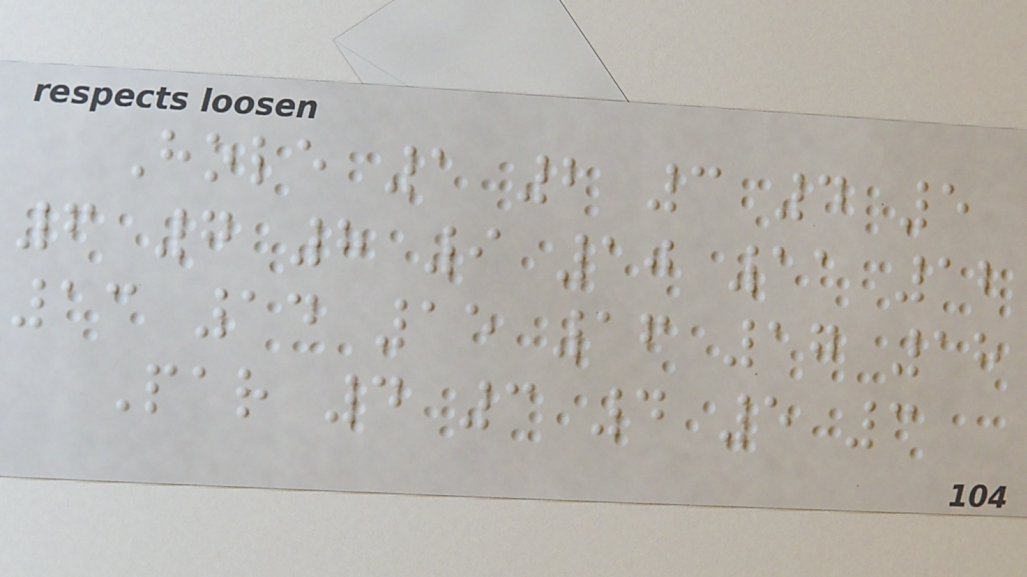Hole 1 2 3 4 5
6 7 8 9 10 11 12
13 14 15 16 17 18
Par 4 3 4 5 3
